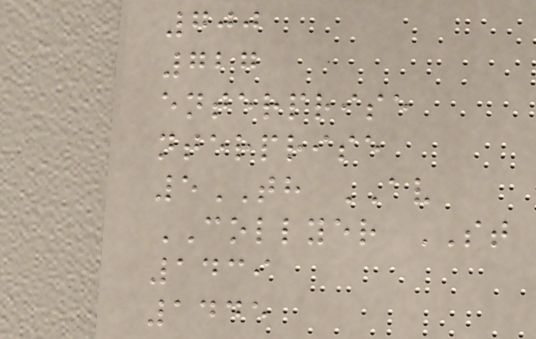700
727
enterprise
nterprise
5TH AV
COLLYER ST
1439
1445
